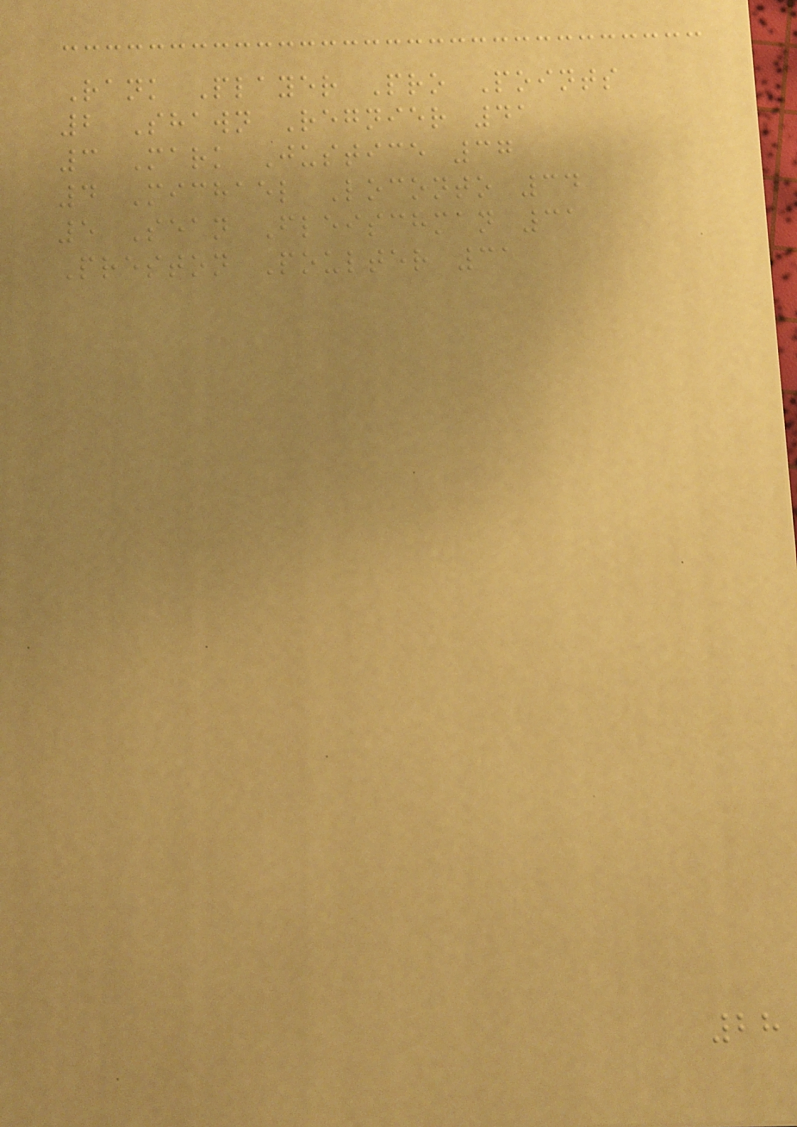Rank Player Pro Points
2 Shawn Regnier 41
3 Mark Justice 37
4 Michael Loconto 34
5 Sean Fleischman 31
Preston Poulter 31
28
